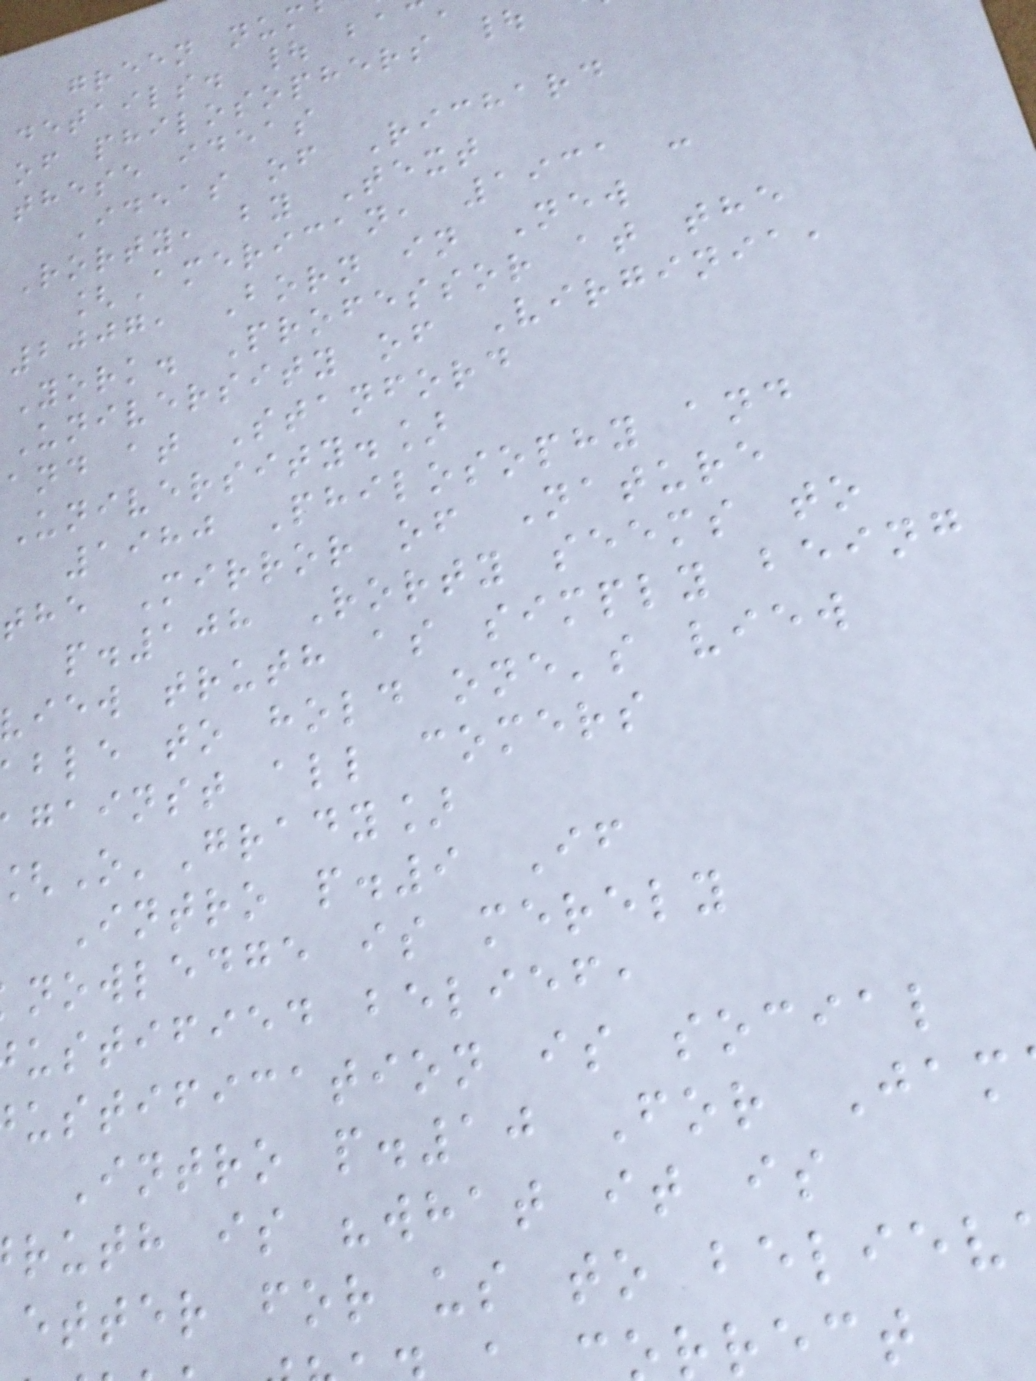green num
details. | ba
of philosophers |
these ideas
Ideas of Richard
Rorty, by Text
[American, 1931 -
2007, Born in New
York. Professor at the
University of Virginia,
and at Stanford
University.]
1980 Philosophy and
the Mirror of Nature
p.108 Rorty seems to
view truth as simply being
ble to hold one's view
gainst all comers
O'Grady]
Intro p.9 If
nowledge is merely
ustified belief,
ustification is social
Intro p.10 For Jam
ruth is "what it is
etter for us to believ
